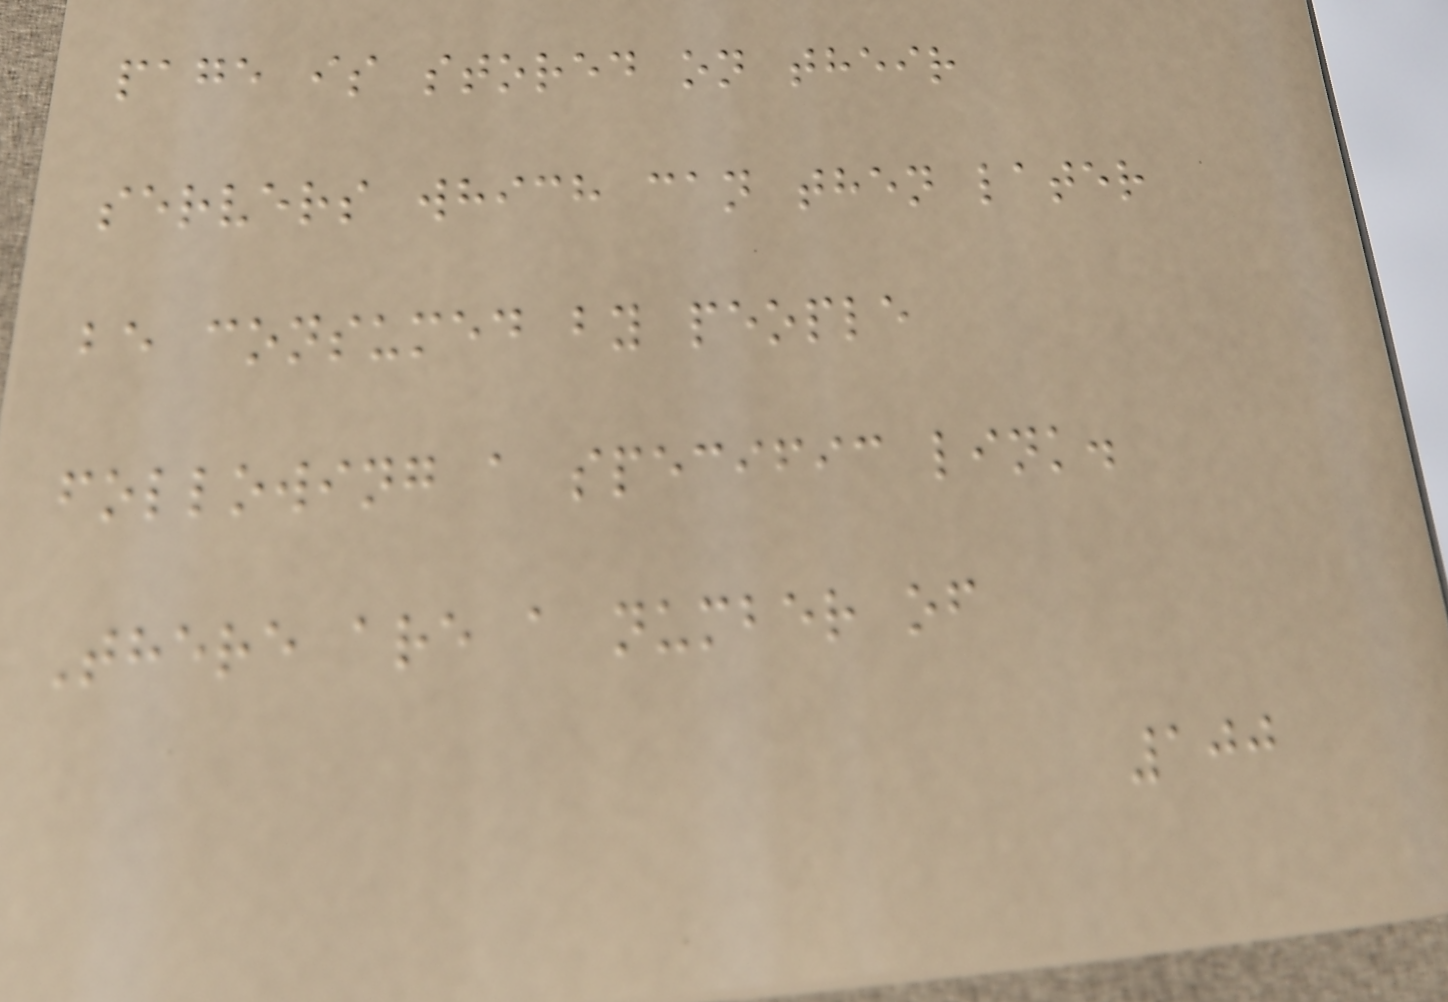page is stored on their
servers which can then later
be consumed by people
following a specific link.
There are a number of
100
